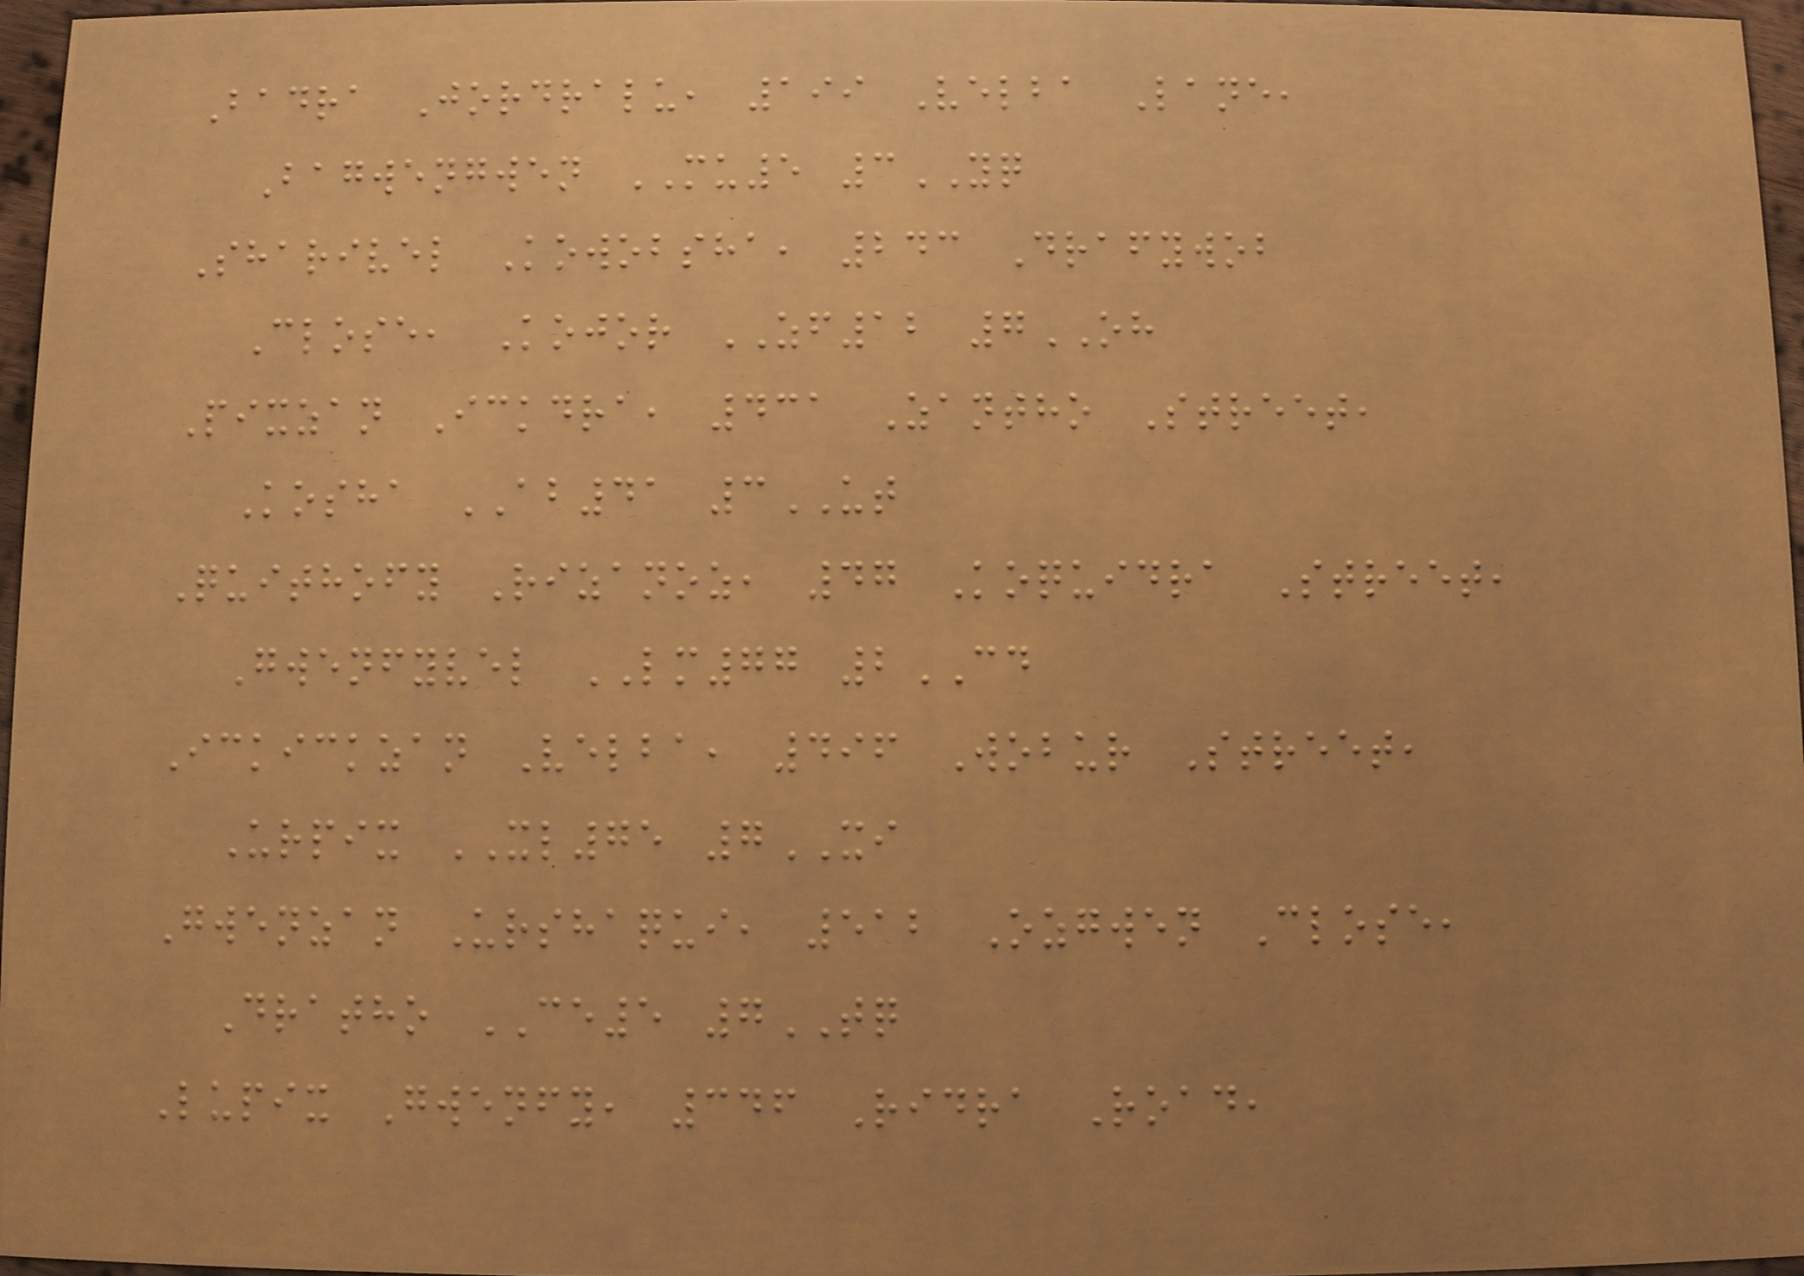Badra Jordralu, 199 Velba Lane,
Bagwengwen MU5 3YQ
Sharivel Kowobsha, 243 Drafywob
Close, Kojor ZF12 7OH
Pixzan Ickdra, 431 Zantho Street,
Kosha AB41 3UT
Quithofy Rizanoz, 47 Koquidra Street,
Gwenfyvel LM77 2CD
Ickickzan Velba, 496 Wobur Street,
Urpix XL75 7XI
Gwenzan Urshaqui, 512 Ozgwen Close,
Dratho CE5 7TQ
Lupix Gwenfy, 346 Ridra Road,
